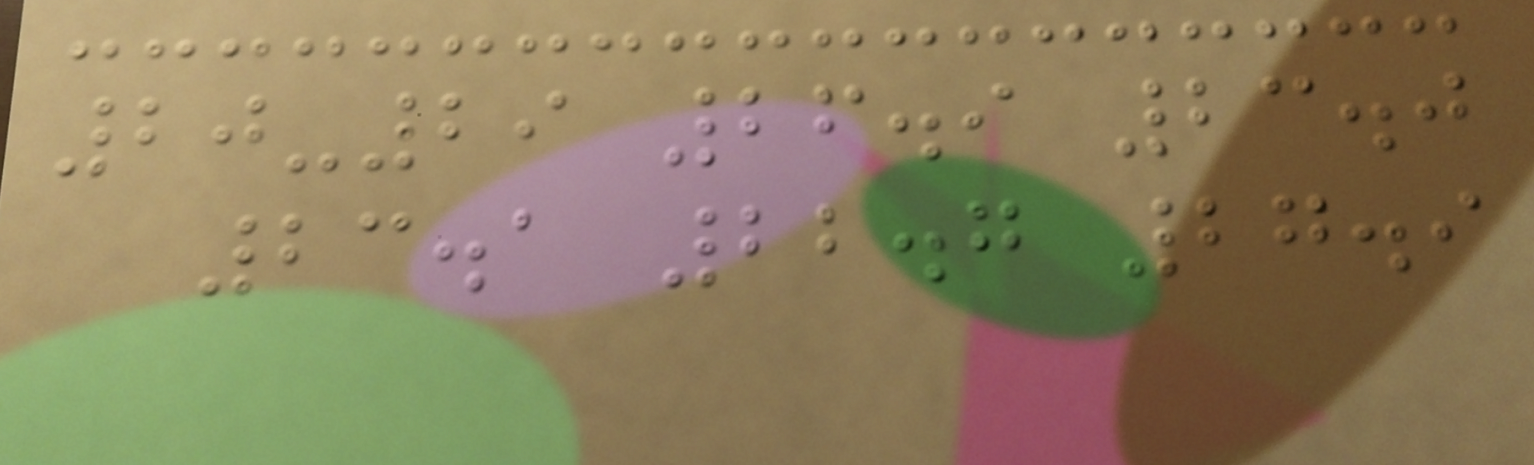20-29 26.9 23.0
23.1 22.7 27.9
